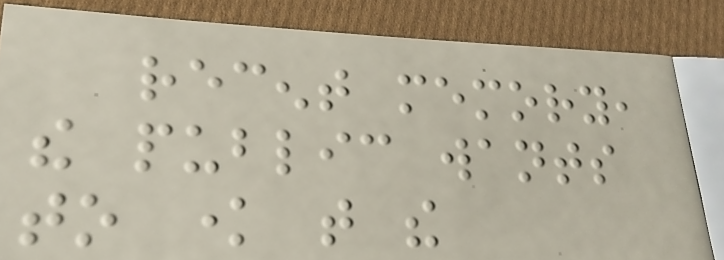recent memory,
the public wants
to know that the
